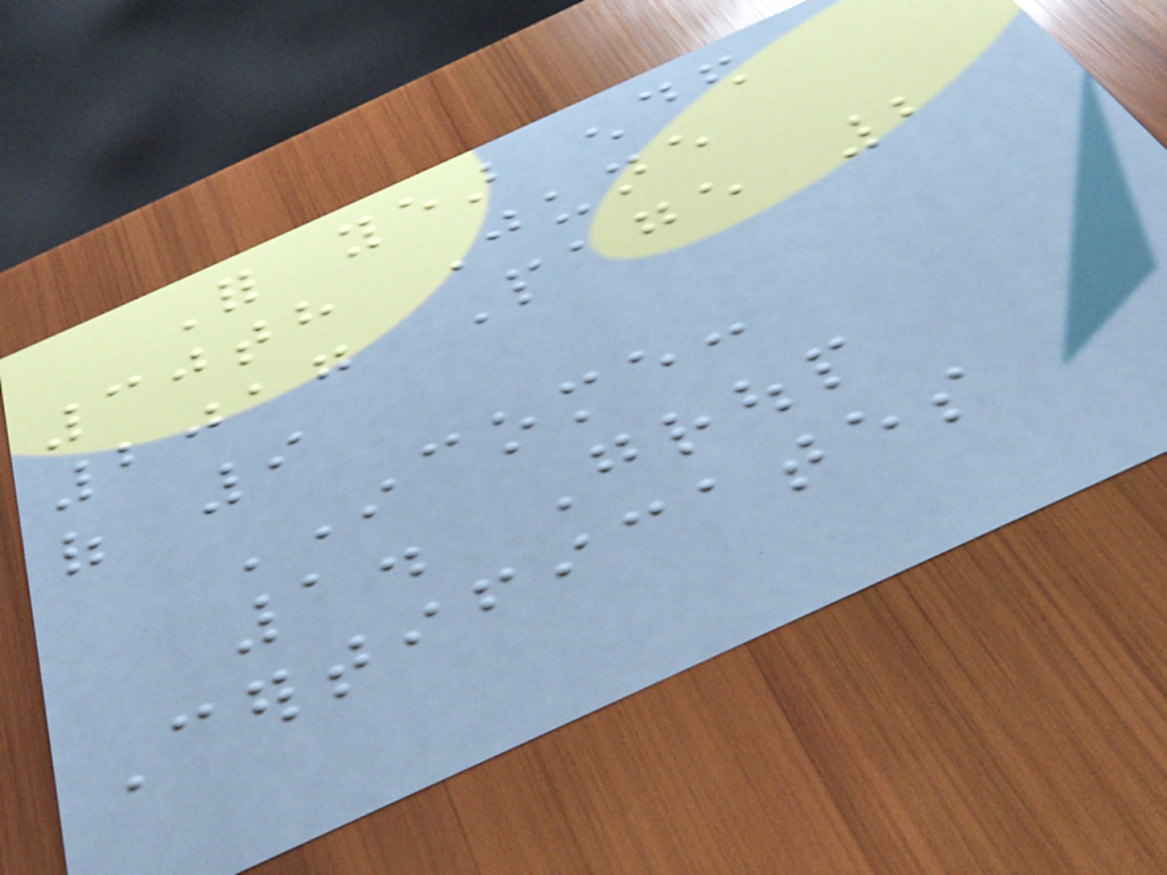For year ended
30th June
2017 Page 2
of 9
INCOME:
1. Group
Certificates
